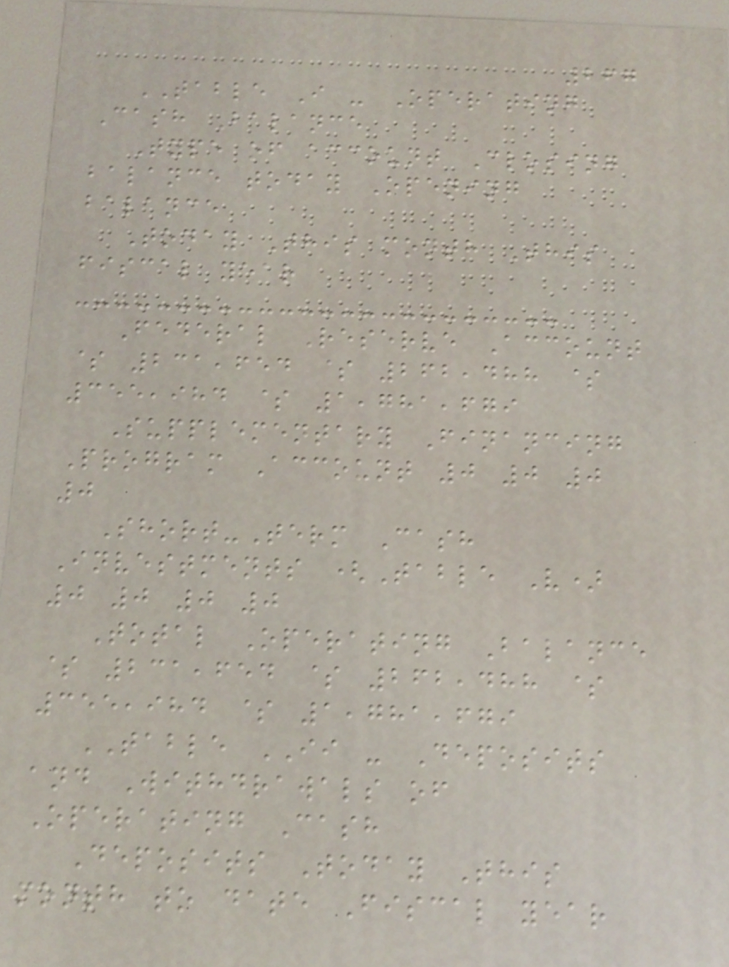267
TABLE I - Operating
Cash Balance
Type of account Closing
balance today Opening
balance
Today This month This
fiscal year
Federal Reserve Account
$ 231,654 $ 262,488 $
355,984 $ 1,781,679
Supplementary Financing
Program Account 0 0 0
0
Short-Term Cash
Investments (Table V)
0 0 0 0
Total Operating Balance
$ 231,654 $ 262,488 $
355,984 $ 1,781,679
TABLE II - Deposits
and Withdrawals of
Operating Cash
Deposits Today This
month to date Fiscal year
